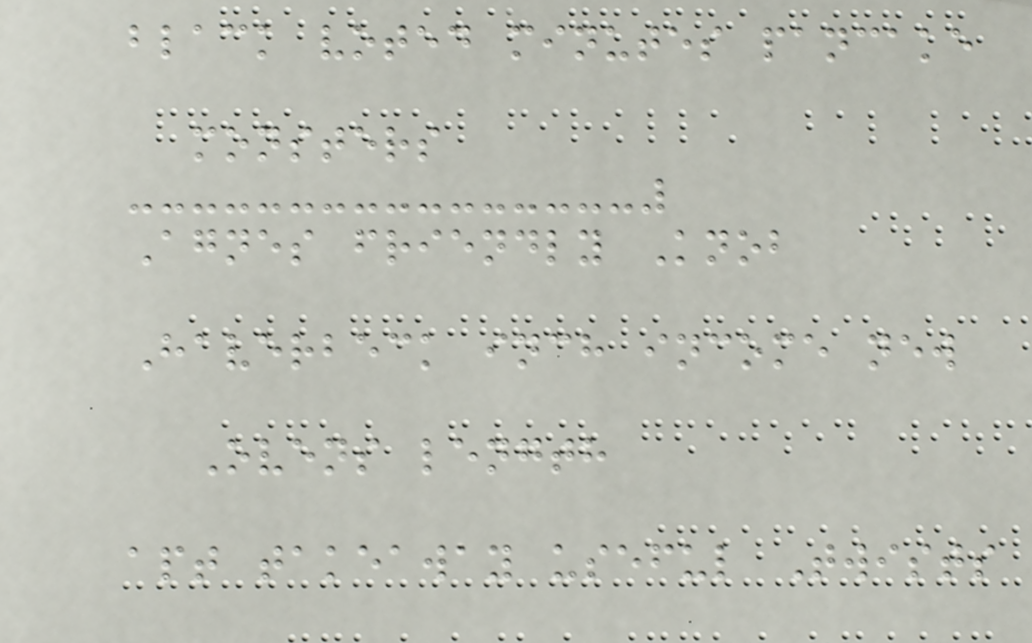black voted minutes pancake
monsters
Agnes friendly Knob
Haverbeck inch income new
Ovens length
apt takeaway useful Twists
